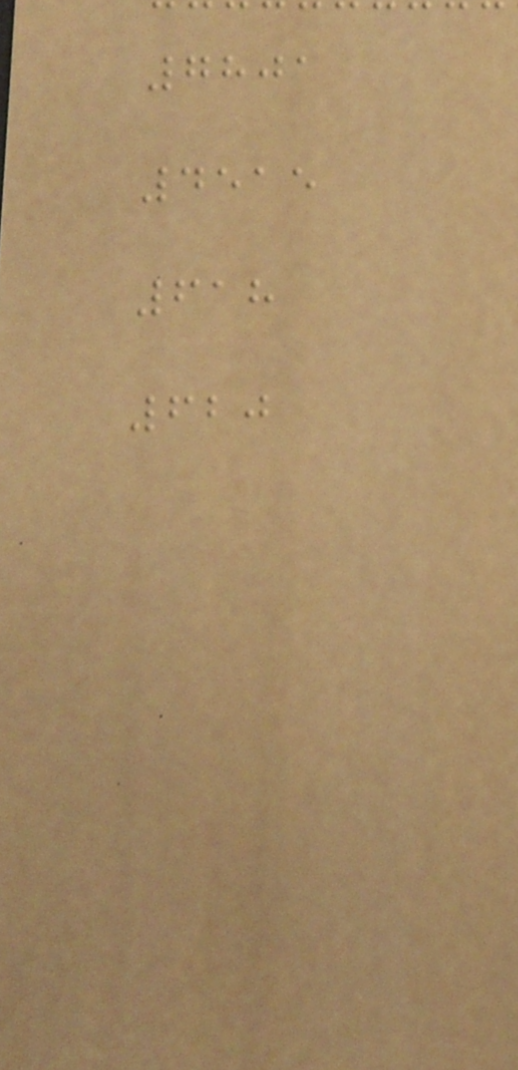7801
4515
618
620
